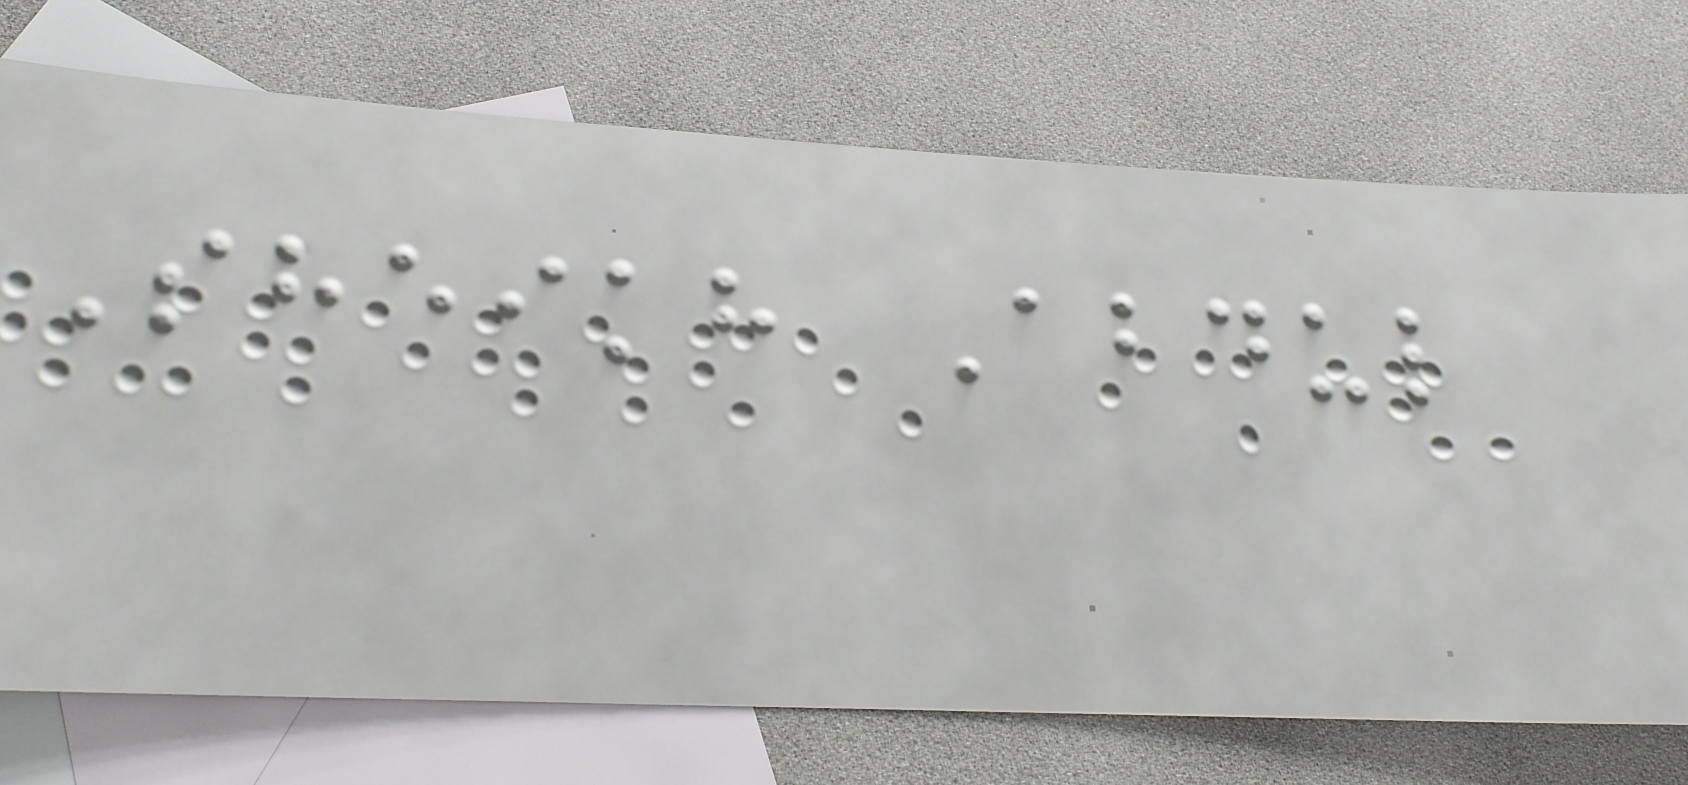Sheikh Abdul
